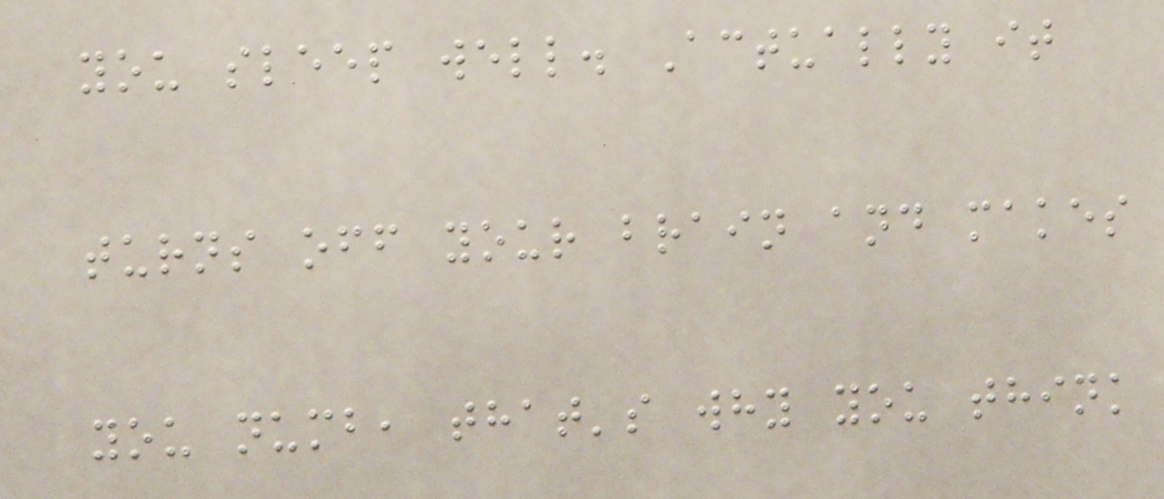you sleep well. Actually it
turns off your brain and makes
you numb, that's why you think
